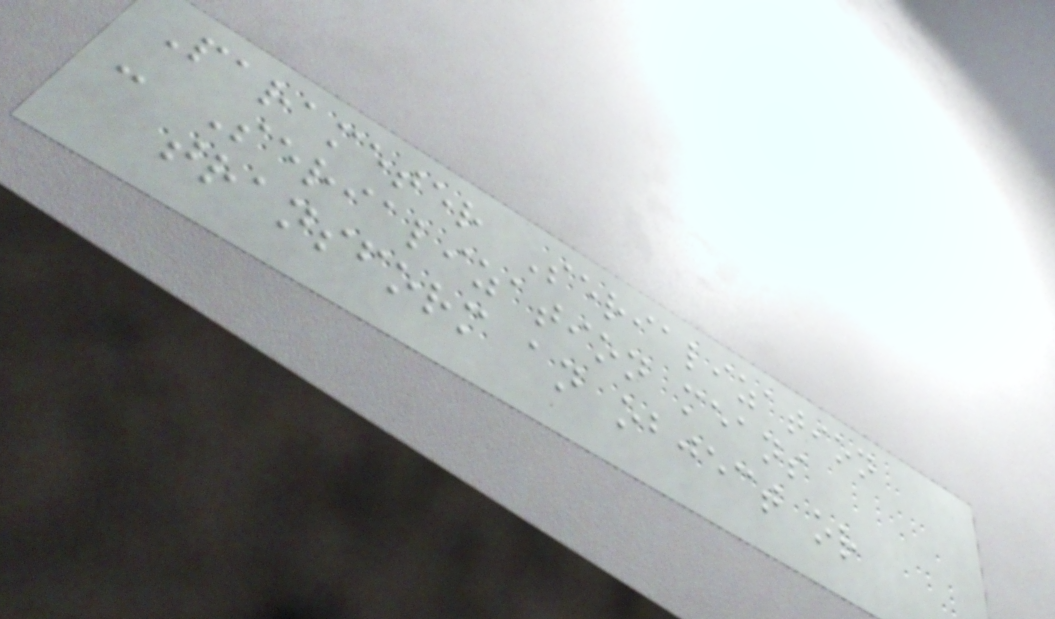Parameter Serialization
- Serialization means
transform an object or
